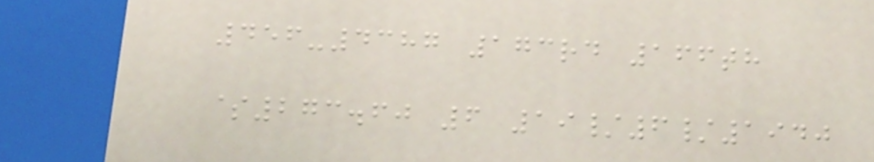456-4387 173rd 166th
$273.60 6 19/6/1940
